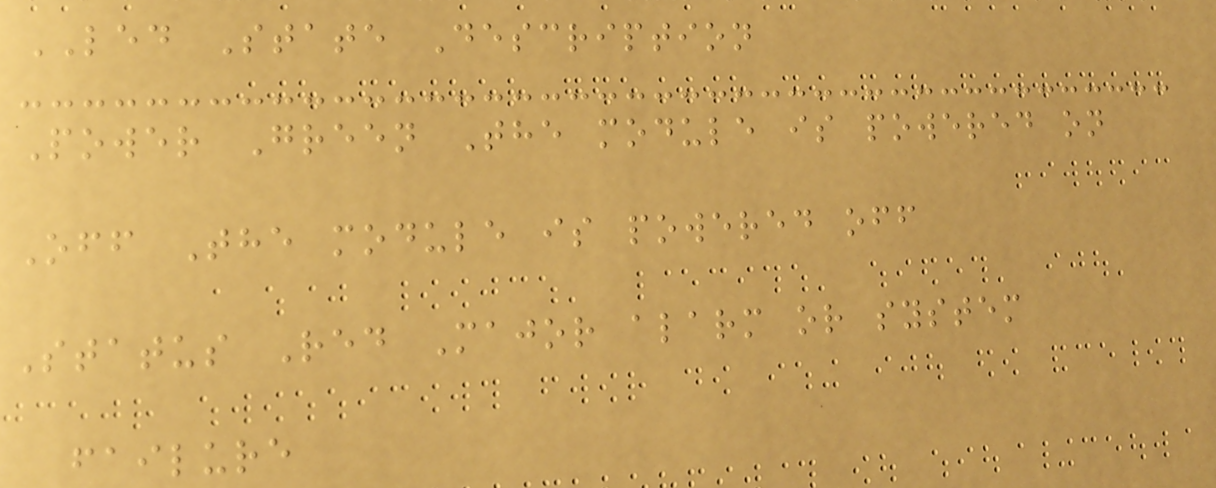LED State Description
Power Green The module is powered on
Off The module is powered off
Status Red Major alarm or system
failure
